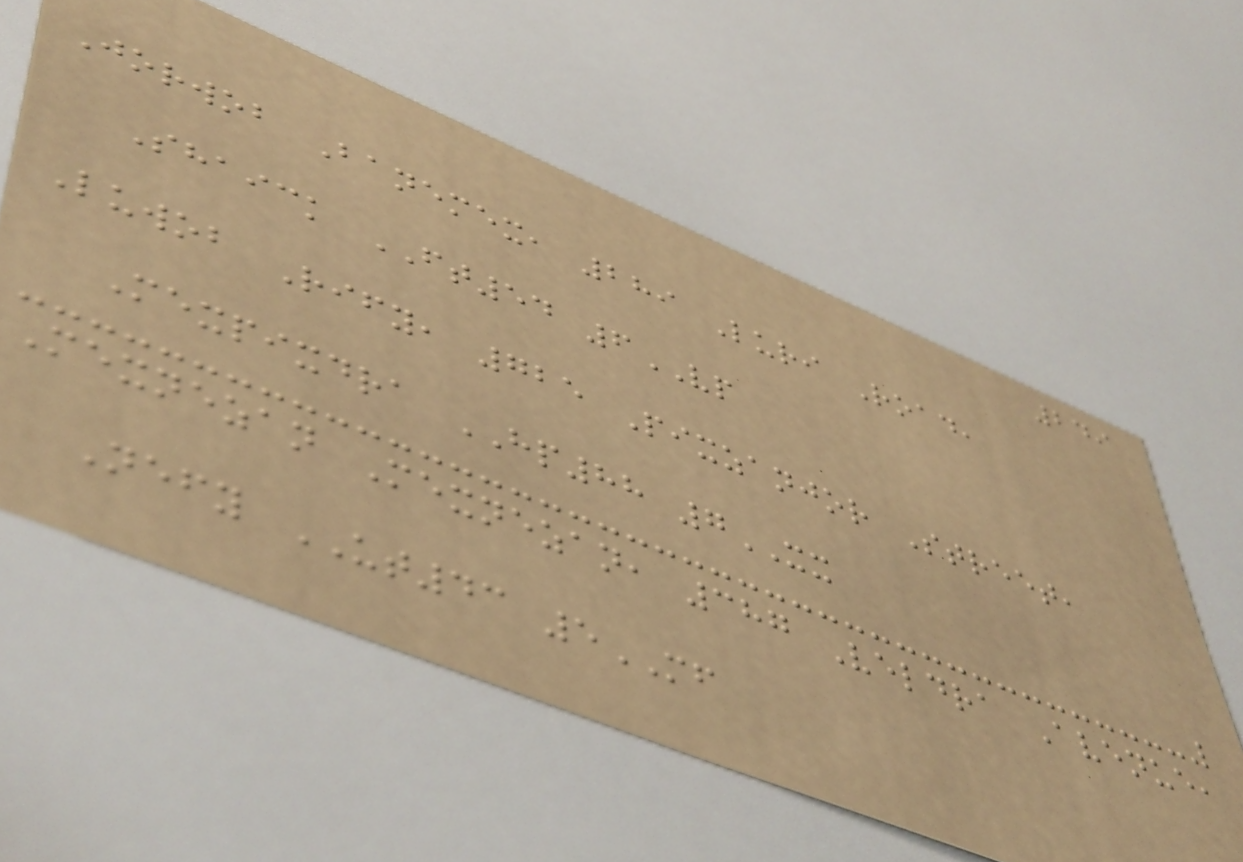249
Jorwob Banemex, 289 Luri Road,
Shaick FT54 6VP
Luwob Rify, 725 Pixzanjor Street,
Mexpixdra HP88 7XX
Mexnezan Mexnezan, 387 Veldra Avenue,
Nefy UT43 5MF
